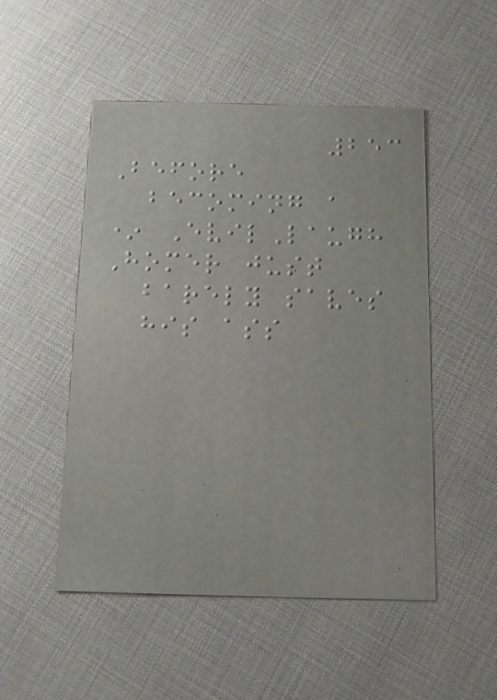253
Before
becoming a
* EvilLaugh
Homer just
barely saves
his ass
